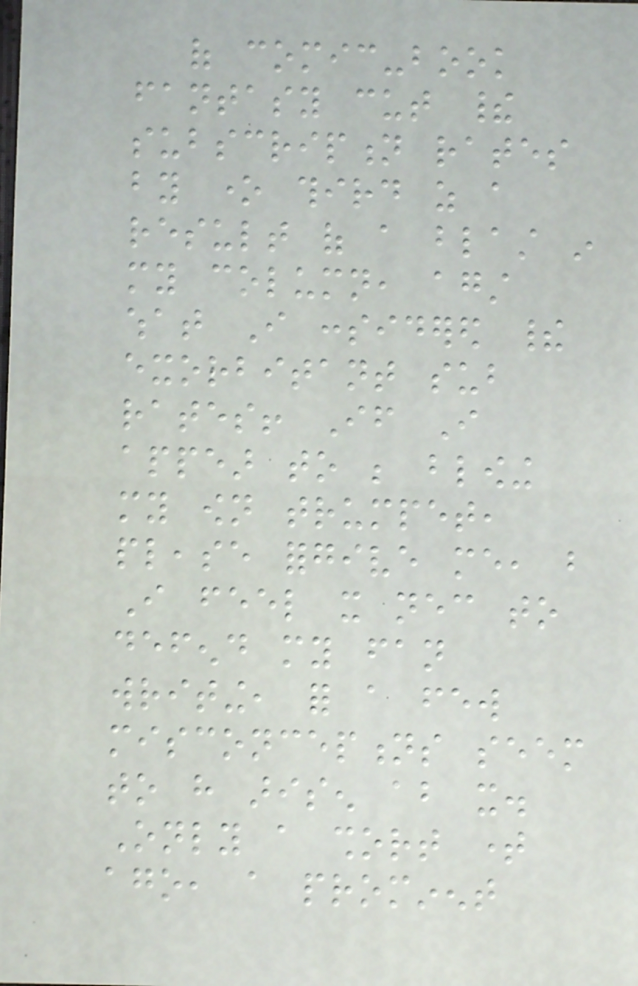of comic-book
fantasy cut their
subscription rates
by one third as a
result of a blast in
my column, against
what I considered their
exorbitant sub
rates! If I
appear to be blowing
my own trumpet,
please forgive me, but
I feel it necessary to
defend my fan
writing, for a few
misconceptions seem
to have arisen about it.
Only a short time
ago, a prominent
